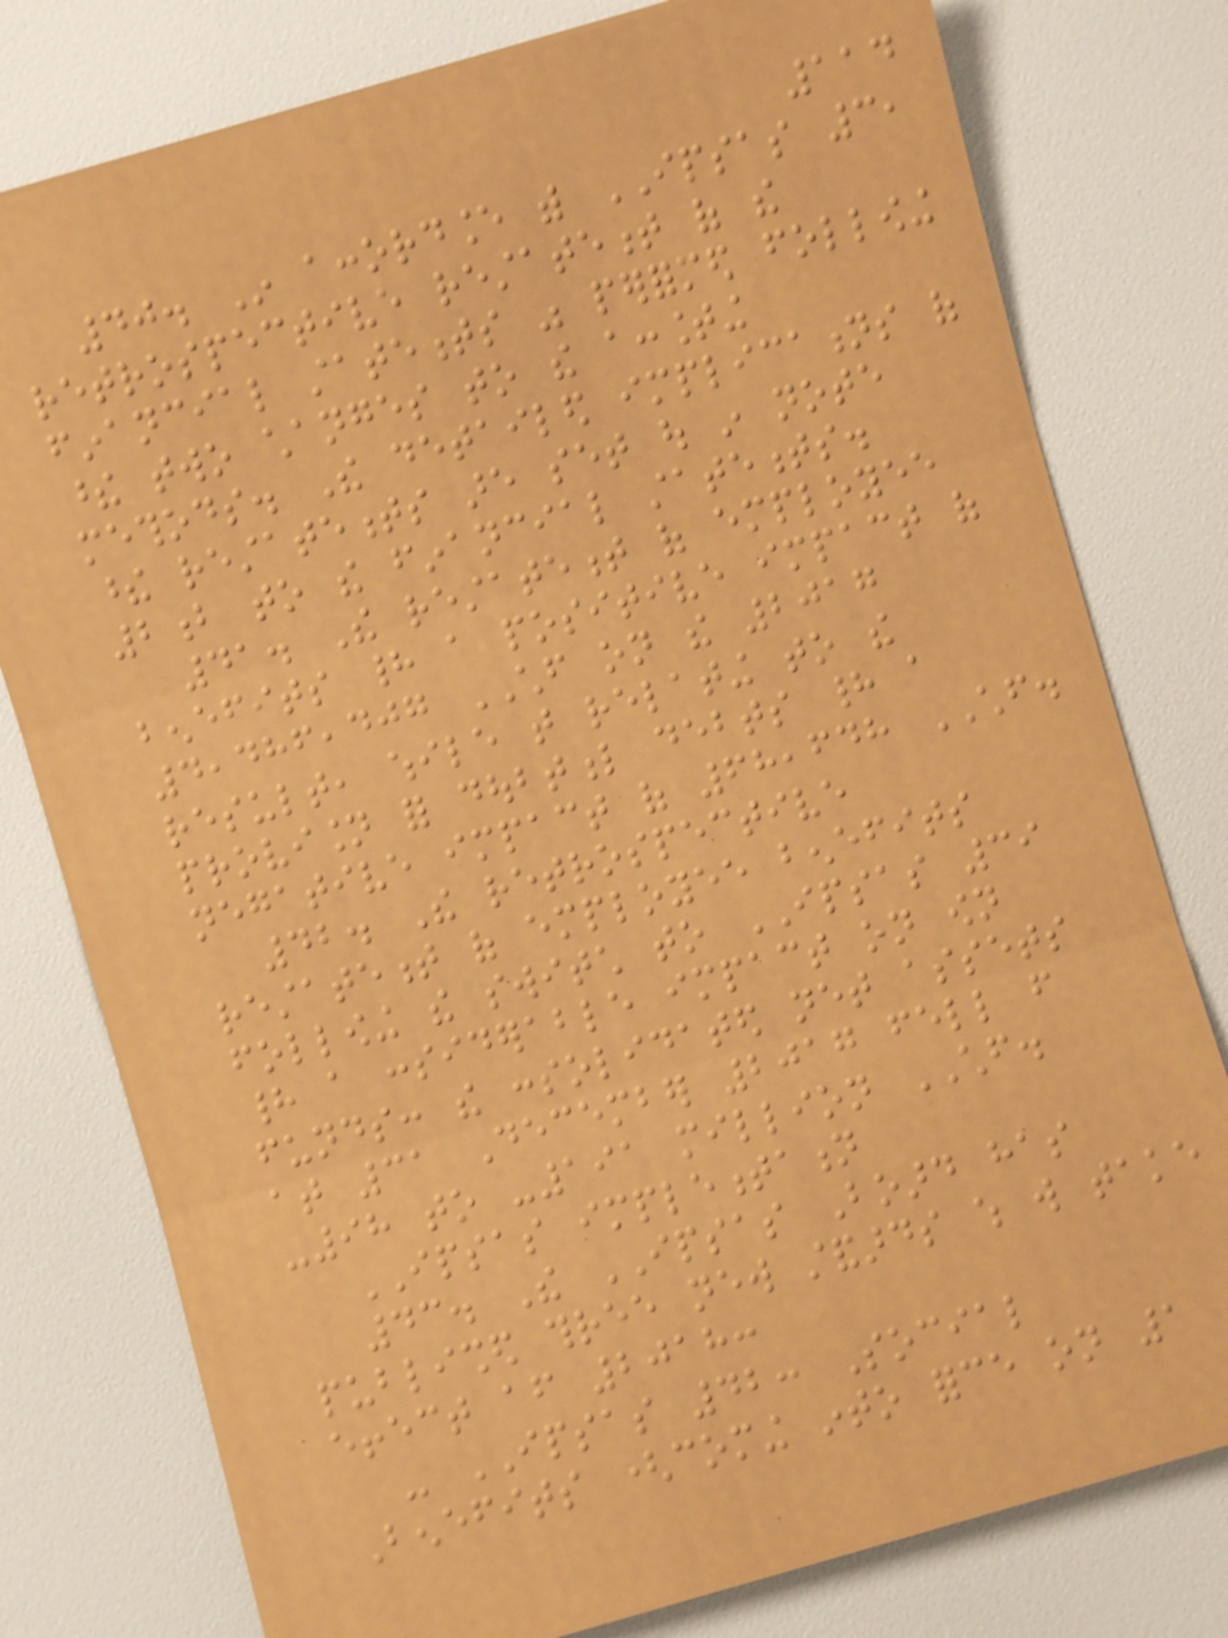114
40. In accordance with IPSAS 3,
retrospective restatement of the
financial statements was performed following
these two changes to the accounting
methods. The detailed implications of
these restatements are set out in note
2b to the financial statements.
41. The restatement of employee
benefits had a positive impact of
4,486,407 CHF on the 2017
result, while that relating to the
provision for doubtful debts had a
negative impact of 68,648 CHF.
42. The retrospective
restatement of employee benefits
following the switch to IPSAS 39
had a considerable impact on own
funds: the consolidated net assets
at 31 December 2017 fell from
-98 to -191 million CHF.
IPSAS implementation
43. The IPSAS Board has
published three new standards which will take
effect after 2018:
- IPSAS 42: Social
Benefits (coming into force on 1
